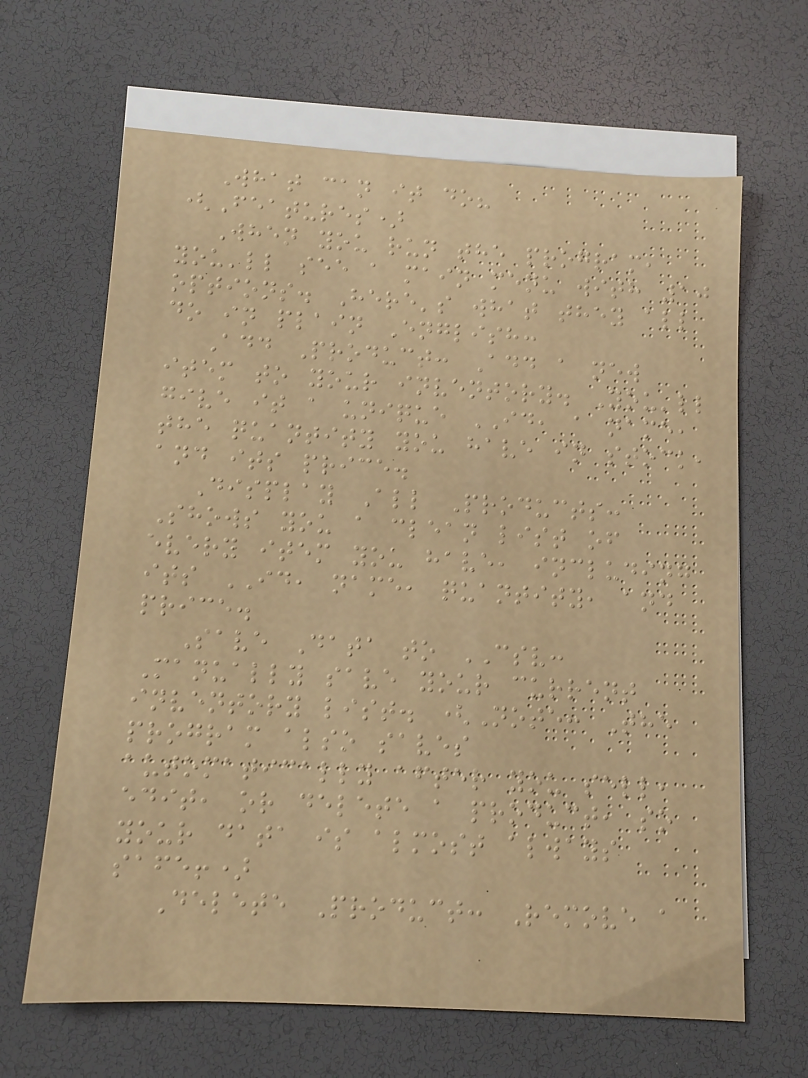What can it do?
(Features)
When you run the program,
you'll see a main menu with 10
options. Here's what they all
do in plain English:
Add Product: Add a new
item to your inventory. You'll
give it a unique ID, a name,
the quantity you have in stock,
and its price.
Display All Products:
Shows you a clean list of
every item you have, including
its ID, name, quantity, and
price.
Save Data to CSV:
Manually save your current
inventory list. (Note: The
program also saves
automatically after you sell,
edit, or delete a product, so
your data is almost always
safe!)
Delete Product: Remove a
